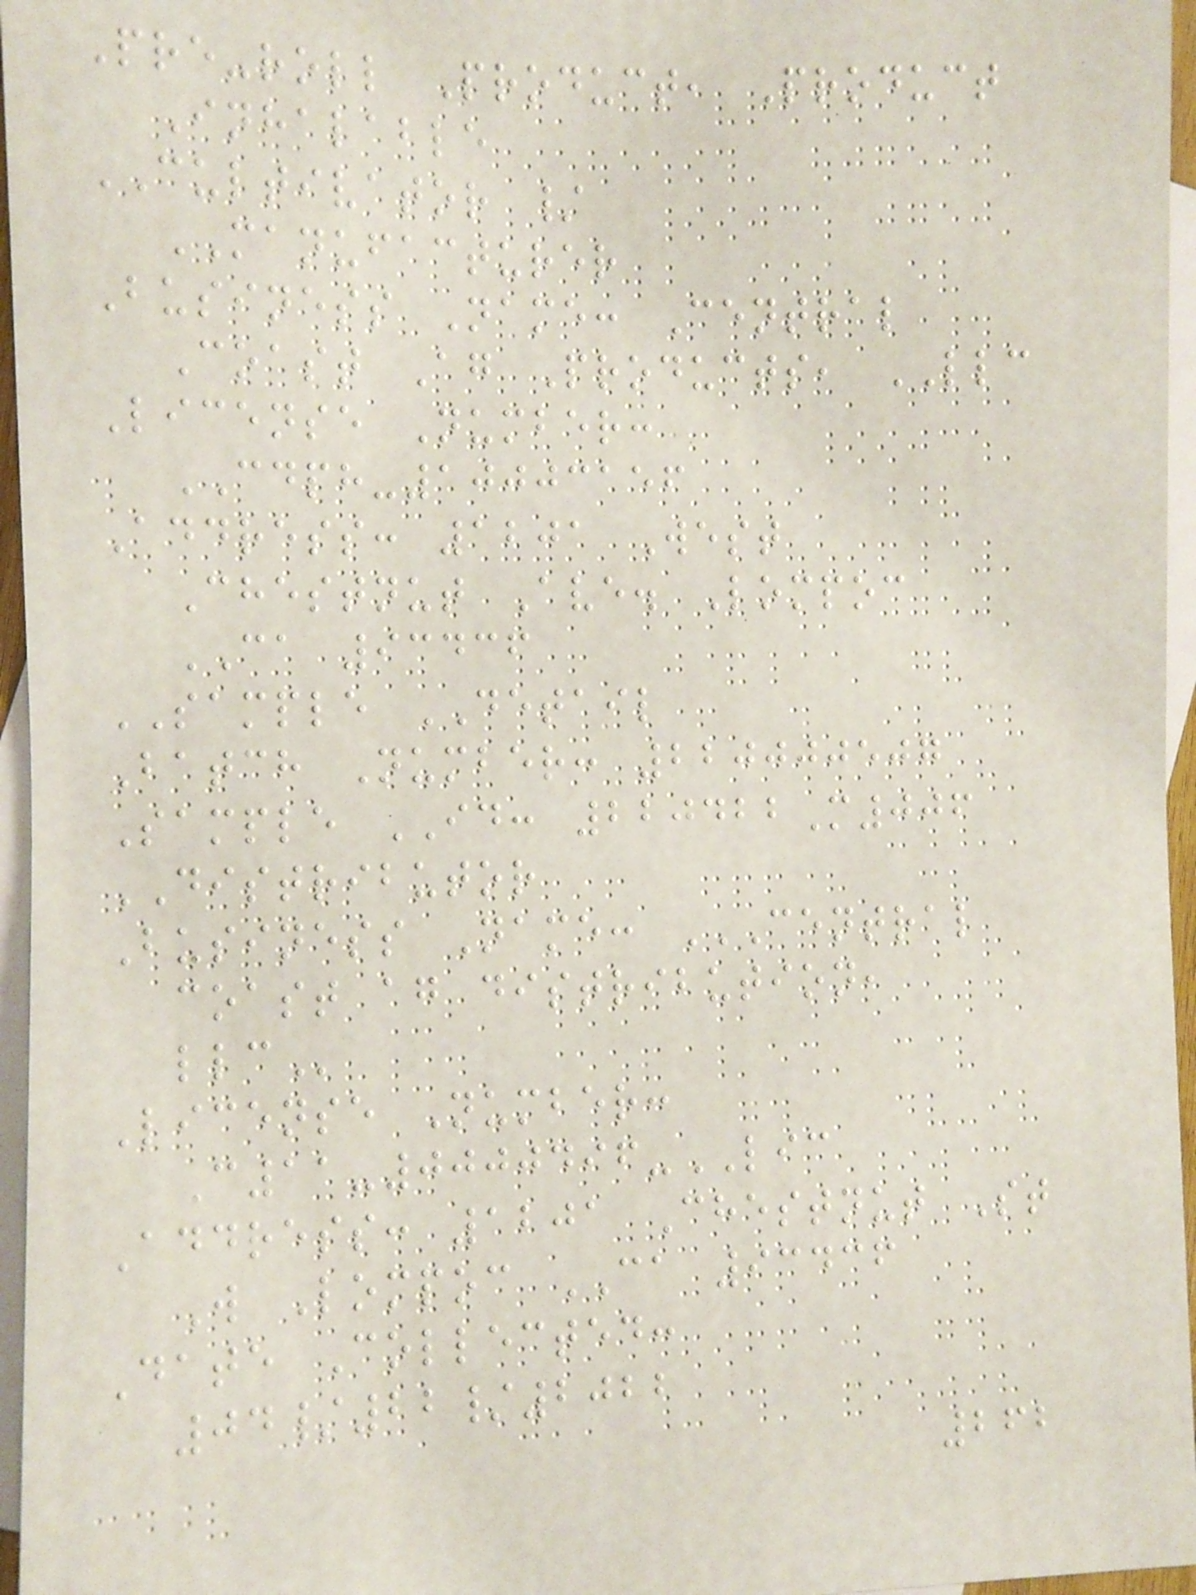Pre-roll Product, Product
Inhalable
CULTIVATOR /
MANUFACTURER
Business Name: Central
Coast Ag Products, LLC
License Number:
CDPH-10003156
Address: 1201 West
Chestnut Ave. Lompoc
CA 93436
SAMPLE DETAIL
Batch Number: 220000507
Sample ID: 220422M006
DISTRIBUTOR
Business Name: CENTRAL
COAST AG DISTRIBUTION,
LLC
License Number:
C11-0000496-LIC
Address: 1201 Chestnut St
W Lompoc CA 93436
Date Collected:
04/22/2022
262
